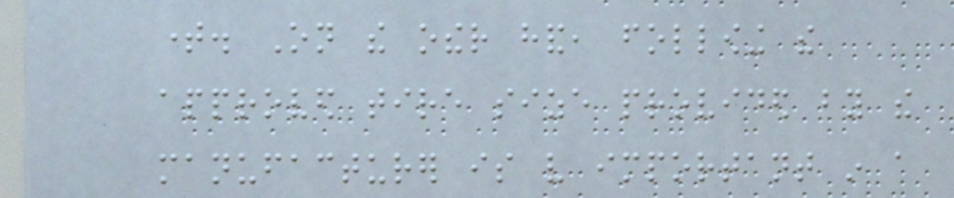time. On the other hand, following the
approved tire size provided by the
manufacturer is very important in a
